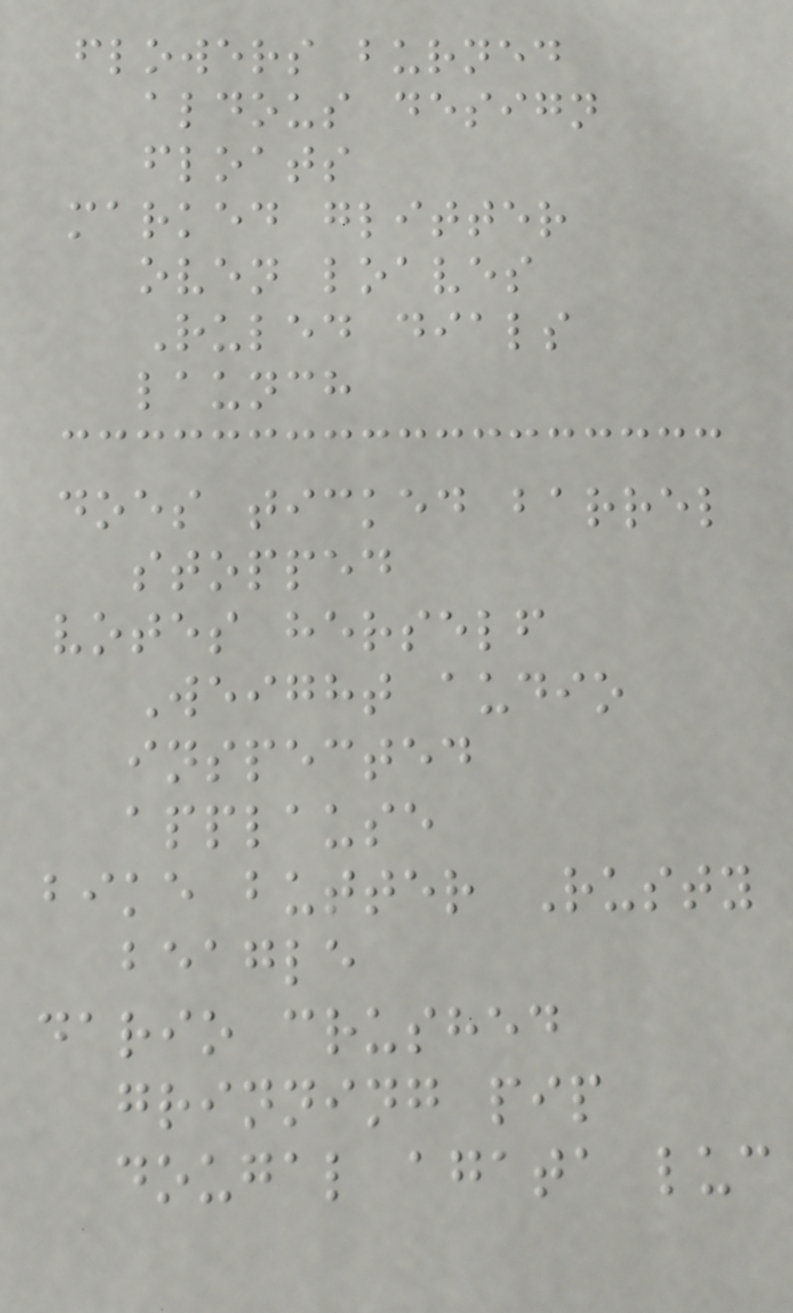flowers burned
aldous design
floats
marked glitter
oven loaves
Ruled dials
launch
does ticked barrel
stopped
votes herself
Weight audio
inspected
applause
bike butter Rusty
beagle
dario crushed
grinning pip
dougal agata luc
